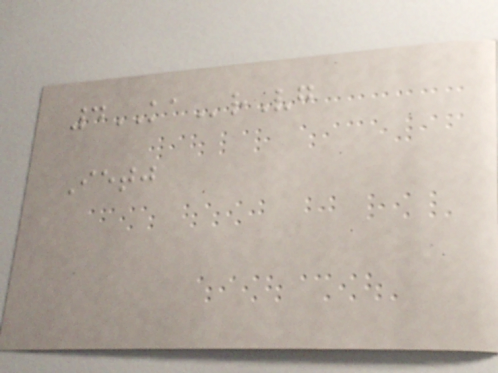4KArVg
Ietj
